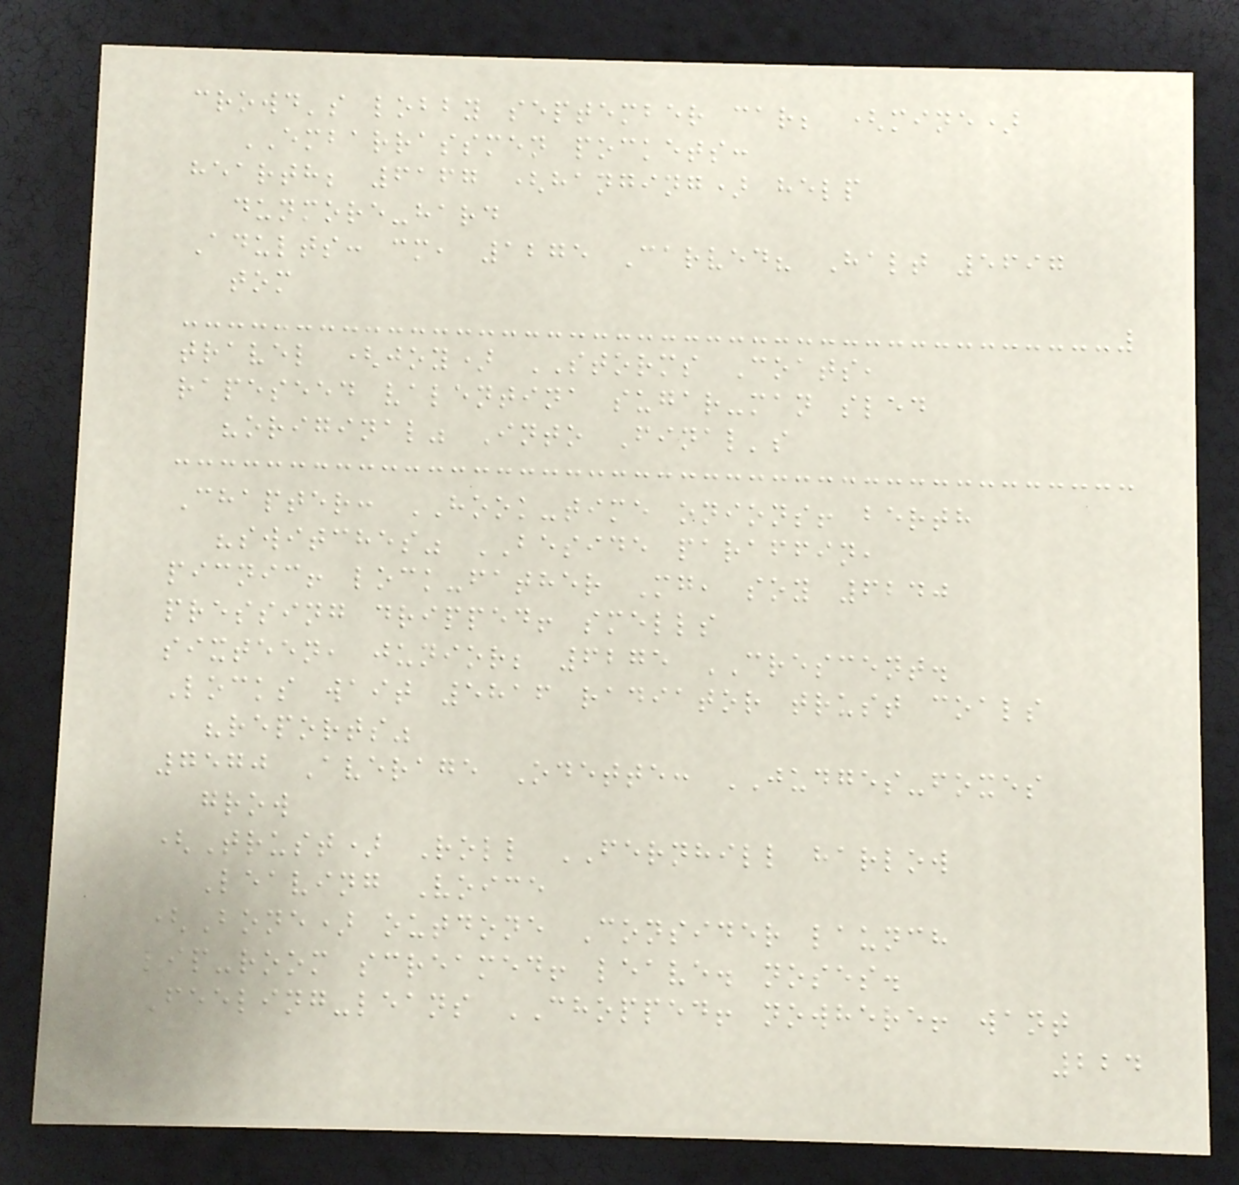crowd's lobby september car; (mine)
EMBARRASSMEN pockets:
hearth; 6167 (hanging) help
dunmore-hard
Adults: cm, 1275 Carved? Halt 5697
tom
travel (joy) STORMS Coats,
rapeseed valentina sugar-man sled
"original" Into Final's
Chapter: HOOK-time onions! berth
"switches" BESIDE paraffin,
picnic! lock-father Mg, soy 6240
pressing dripped! smells
sixteen, junior; 6275 CRESCENT.
Locks wait 5816 radiator trust coals
"reports"
7570 Average Odette: JUDGES-foxes
grow
(Trust) Roll FERNHILL harlow
Leaving Voice
(Bone) outdone Consider launch
lip-room screamed! leave. noses.
Feeling-leans CHOPPED! nowhere! want
224
